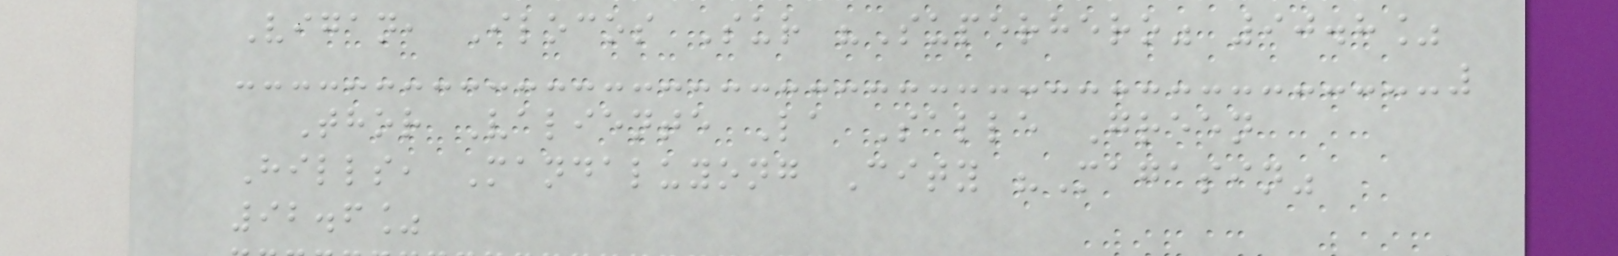Vigan, Ilocos Sur "Superhero" 90.8%
Thor Valiente La Salle Green
Hills, Mandaluyong City "Magasin"
92.6%
